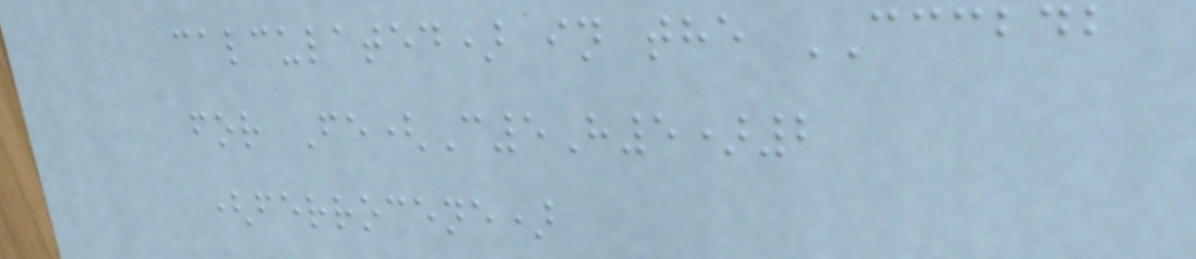calculated) in the CCCBDB
for Fe(C5H5)2
(ferrocene)
